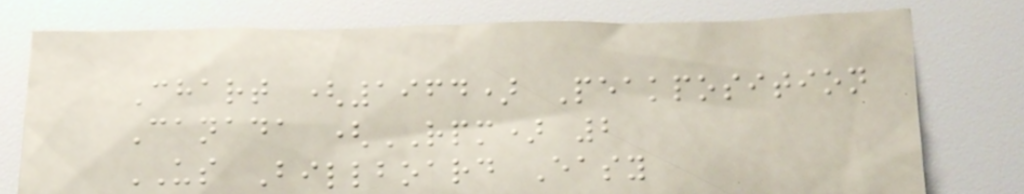Chart (1964) Peakposition
Canada (RPM) 2
US Billboard Easy
